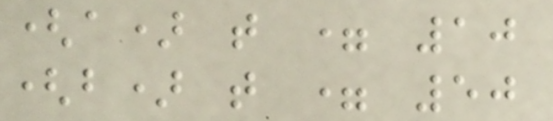(a) t = 10
(b) t = 50
